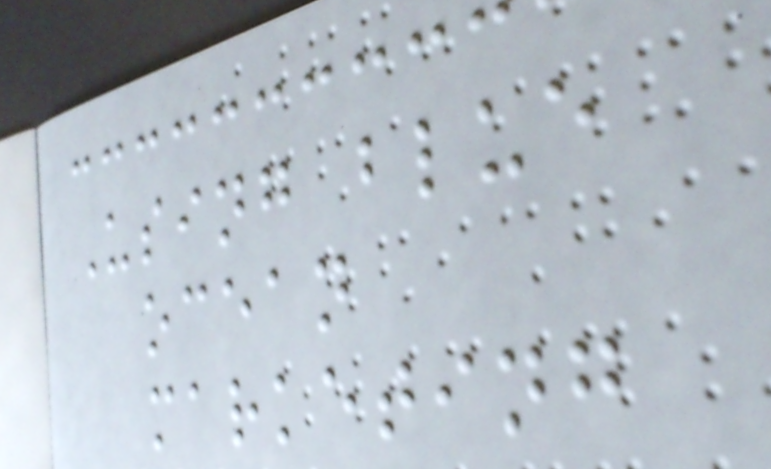Using blue
ocean
marketing
